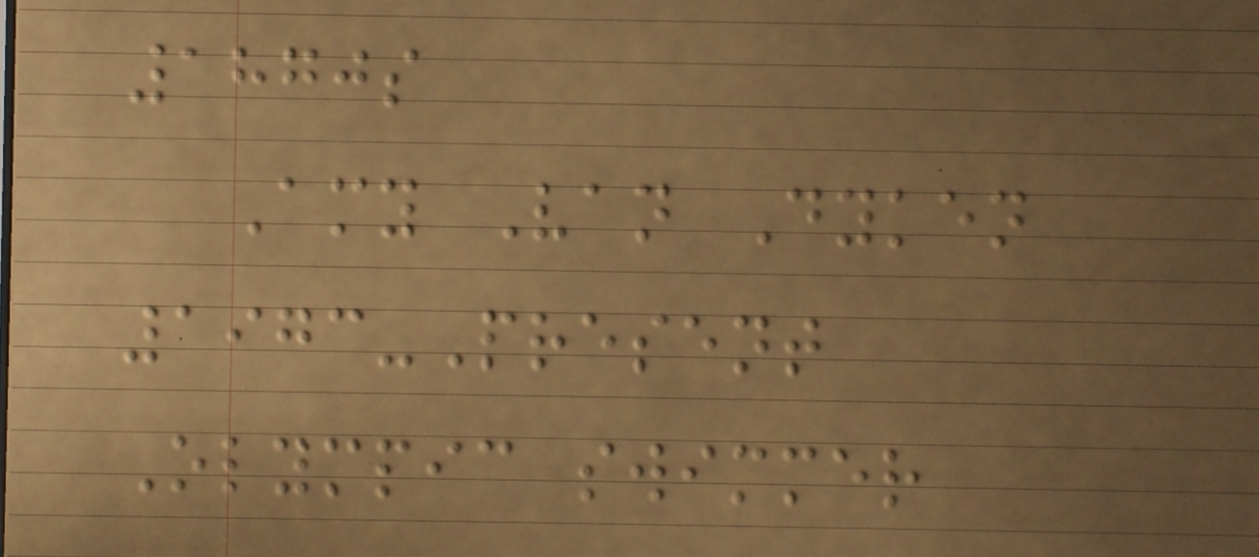1870s
Amy Van Dyken
1973-Present
Olympic swimmer
